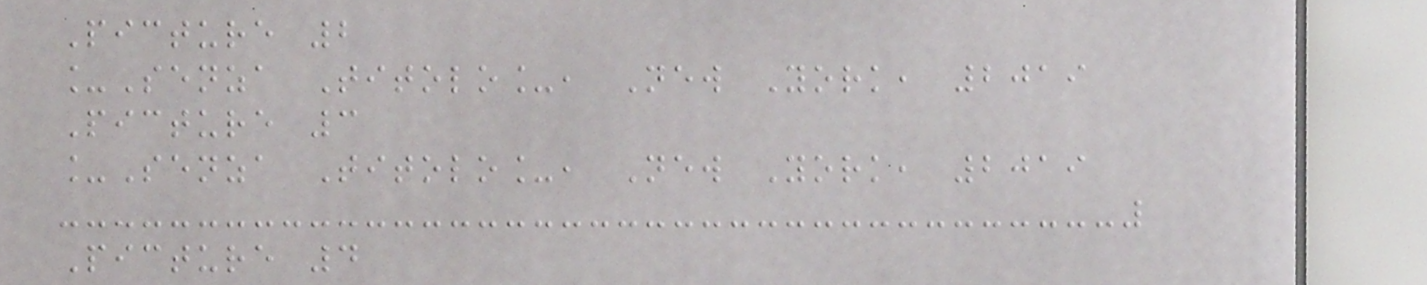Picture 2
_Senza Titolo_, New York, 2019
Picture 3
_Senza Titolo_, New York, 2019
Picture 4
